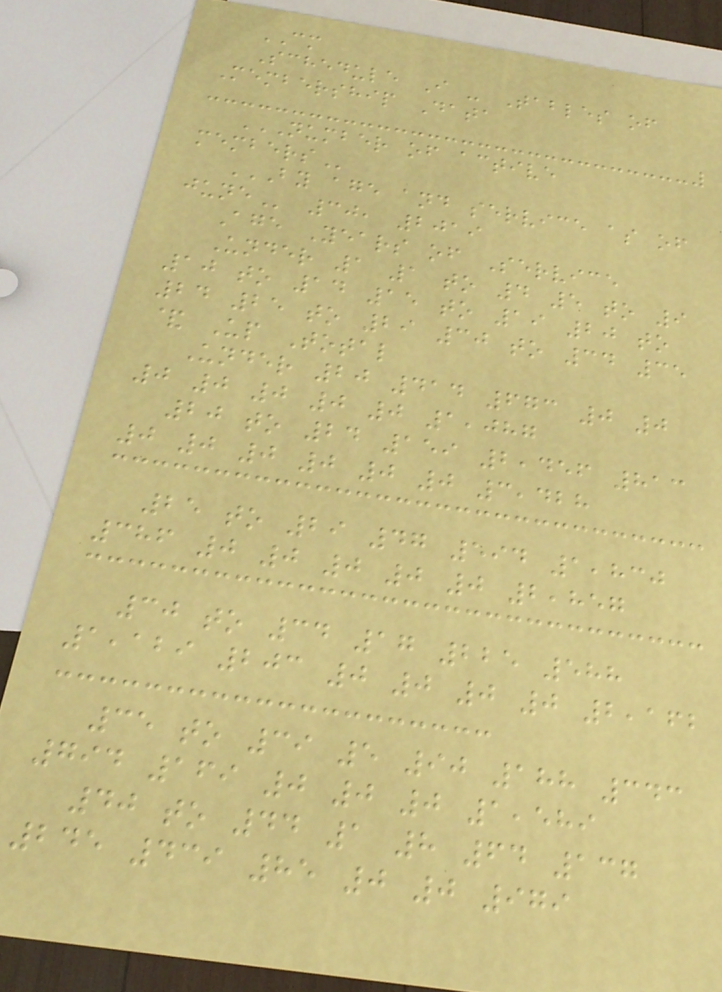CM
Schedule I - Tables of
Membership Data
NUMBER OF ACTIVE
MEMBERS
BY AGE AND SERVICE AS OF
JUNE 30, 2019
Age Years of Service
Under 1 1 to 4 5 to 9
10 to 14 15 to 19 20 to
24 25 to 29 30 to 34 35
& Up Total
Under 20 414 673 0 0
0 0 0 0 0 1,087
20 to 24 159 2,456 813
0 0 0 0 0 0 3,428
25 to 29 47 594 1,830
386 0 0 0 0 0 2,857
30 to 34 17 225 588
1,129 203 0 0 0 0 2,162
35 to 39 5 90 188 343
794 169 0 0 0 1,589
40 to 44 1 8 64 137
245 439 85 0 0 979
